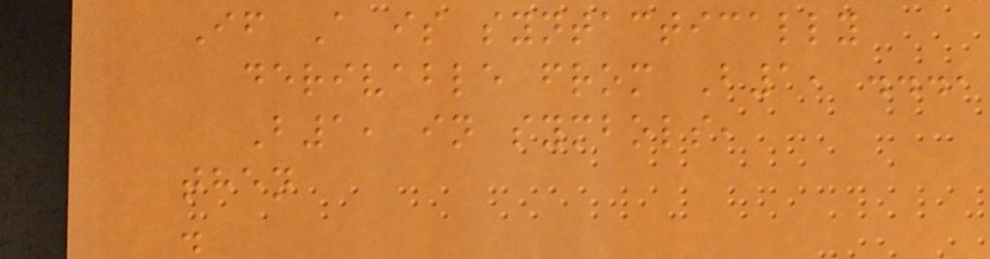If A is syntactically
derivable from B1, ...,
B1, in symbols,
then
.
